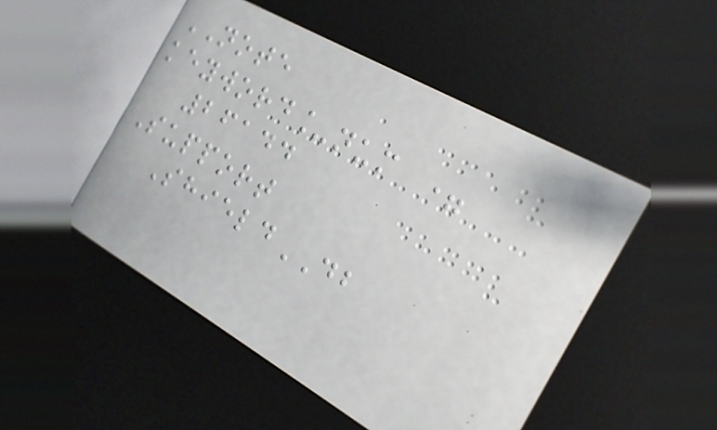NOTE
keyword_num =
26144
Support
ShieldDB
